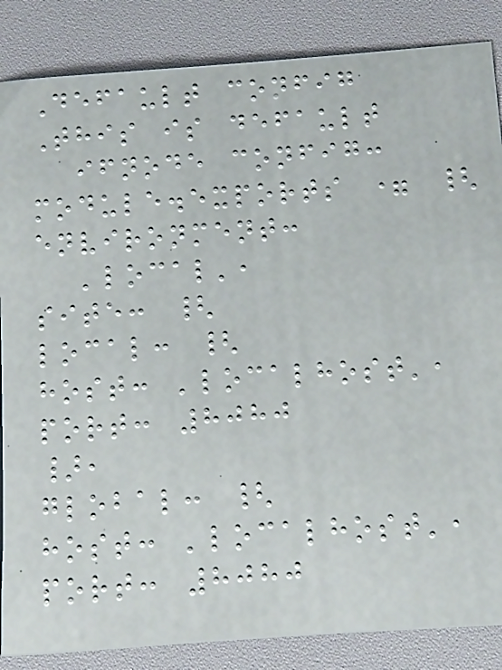Default config
This is default
ifnode config:
module.exports = {
environment:
'local',
site: {
local: {
host: 'localhost',
port: 8080
},
global: {
host: 'localhost',
port: 8080
